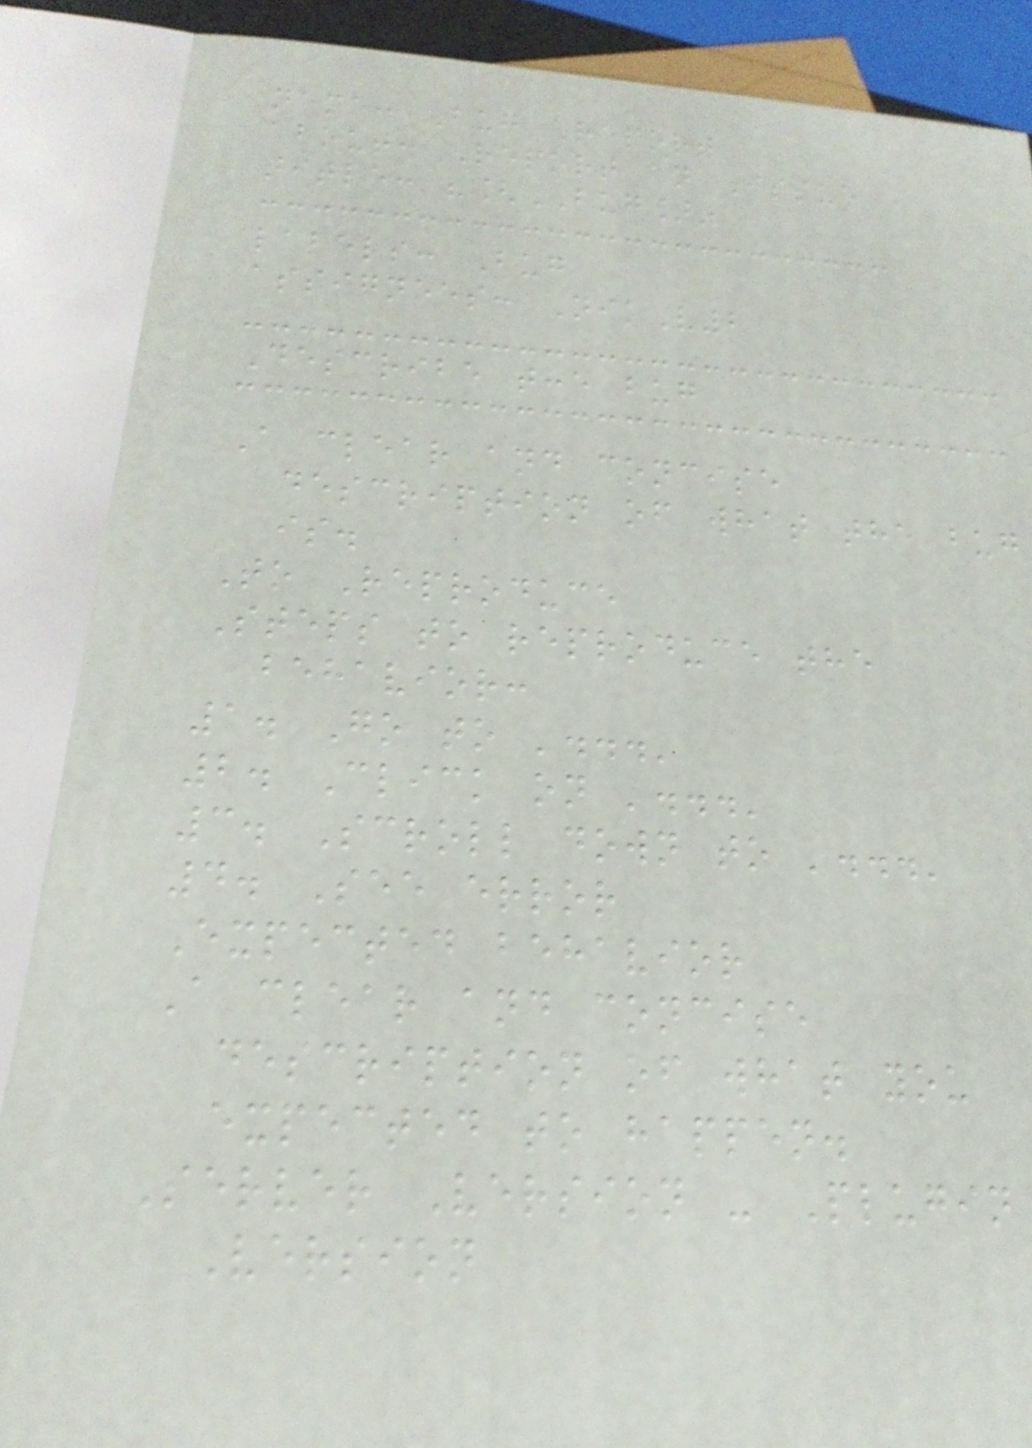name: Bug Report
about: Report an Issue
title: "[BUG]"
labels: Bug
assignees: NikV2
Describe the bug
A clear and concise
description of what the bug
is.
To Reproduce
Steps to reproduce the
behavior:
1. Go to '...'
2. Click on '...'
3. Scroll down to '...'
4. See error
Expected behavior
A clear and concise
description of what you
expected to happen.
Server Version - Plugin
Version
